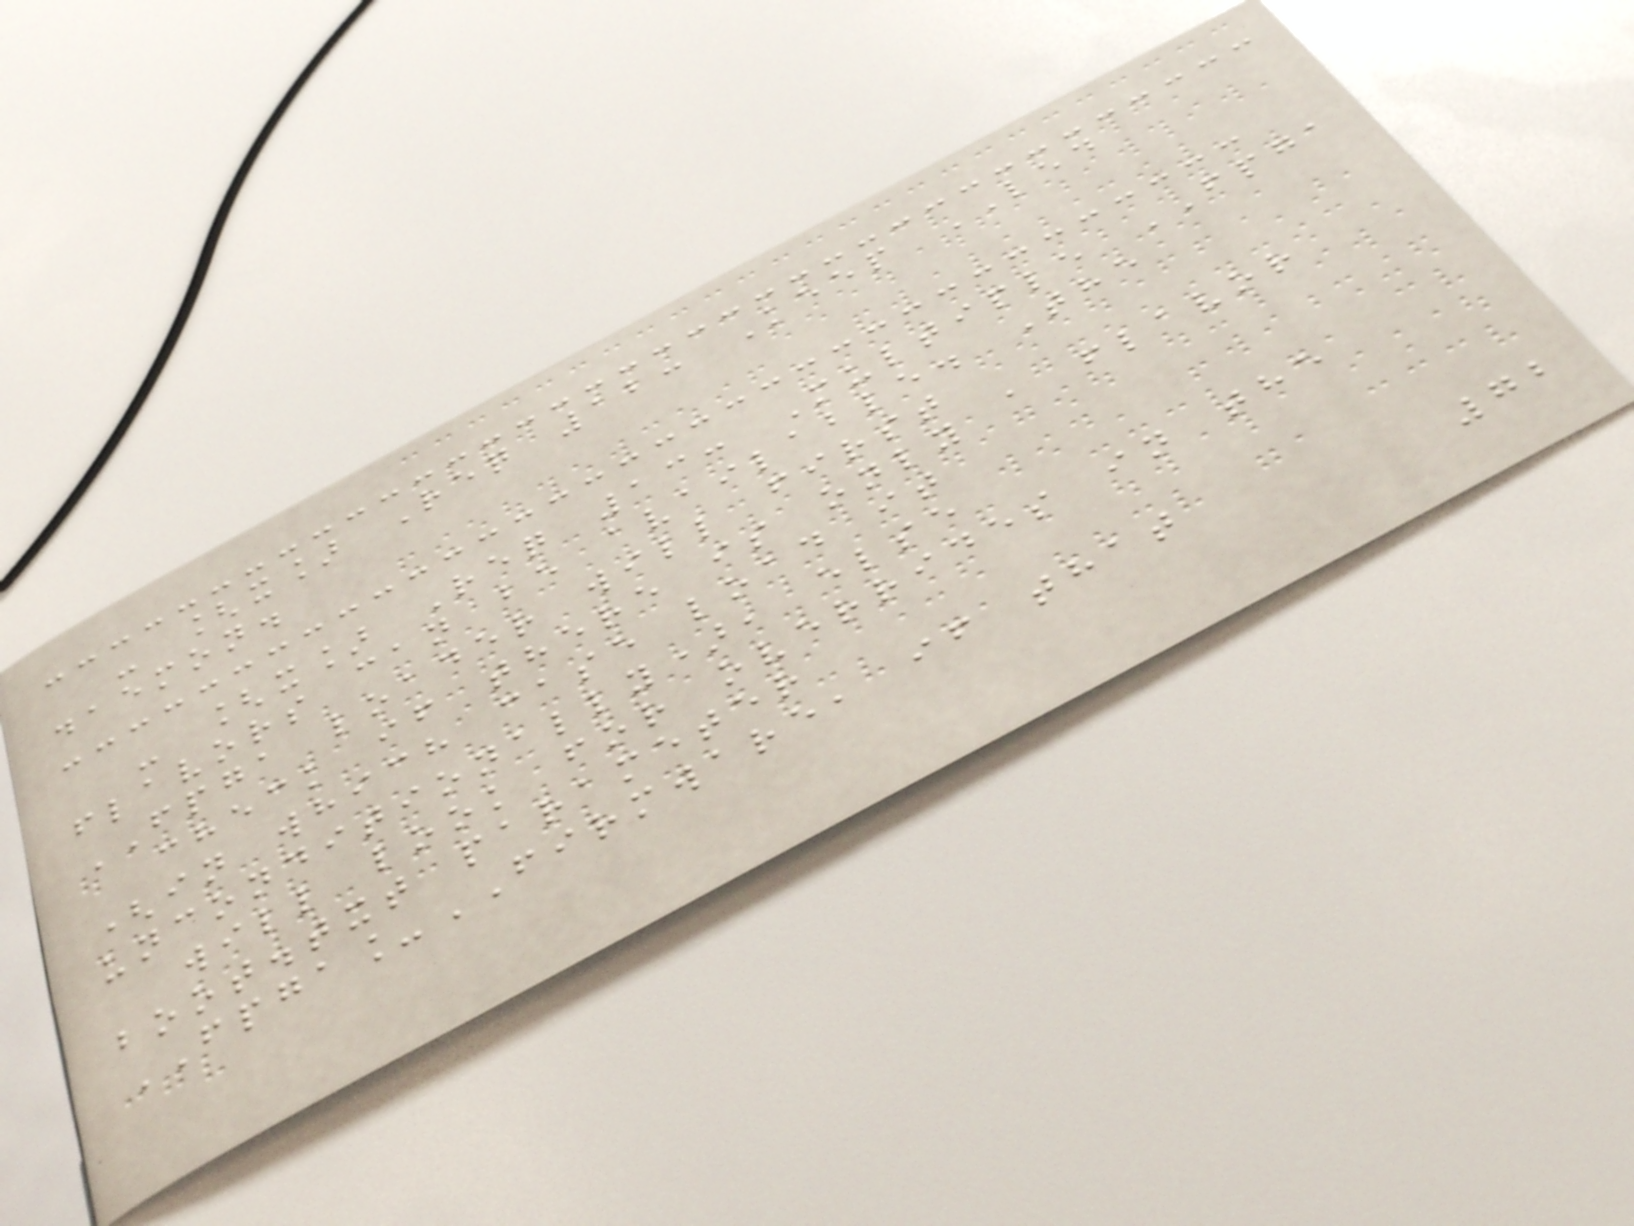- [x] Req 12: Keep LED
daemon.
- [x] Req 13: Multiple FPGA
flavors can be available. The
FPGA loader will first
check if there is only a flavor
(in which case load it
unconditionally), else
will look for overrides in the
boot.txt parameter
FPGA_FIRMWARE, if that
72
